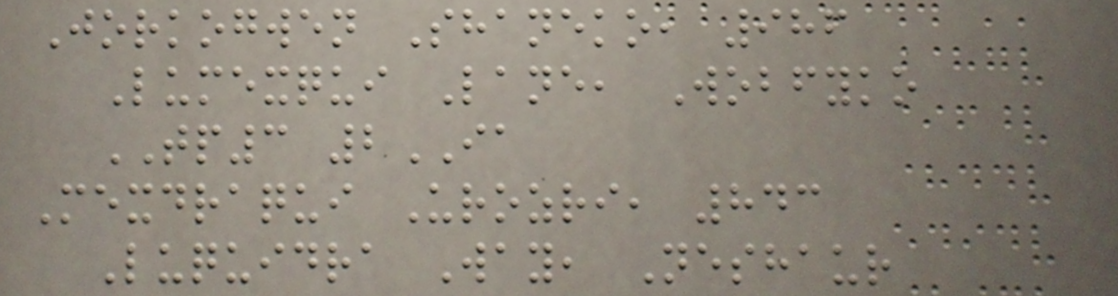Jorkogwen Shaneko, 986
Lumexqui Lane, Wobfyko
TP3 2IA
Mexdraqui Urozri, 843
Luquidra Way, Neshaur
